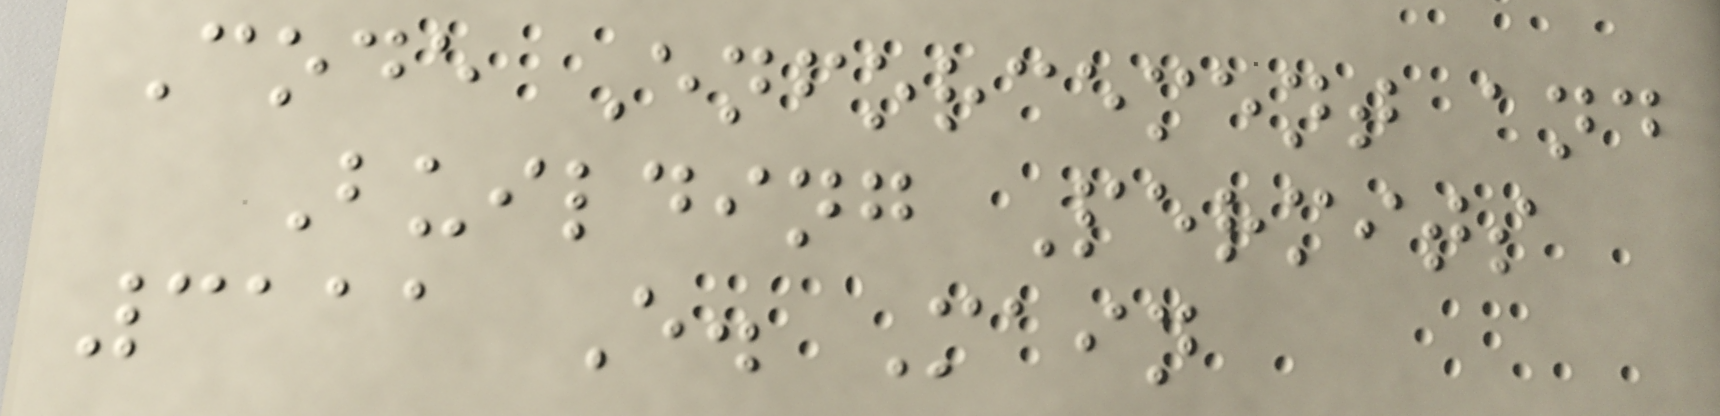Code Enforcement and
Building Permits
3111 E. Main
